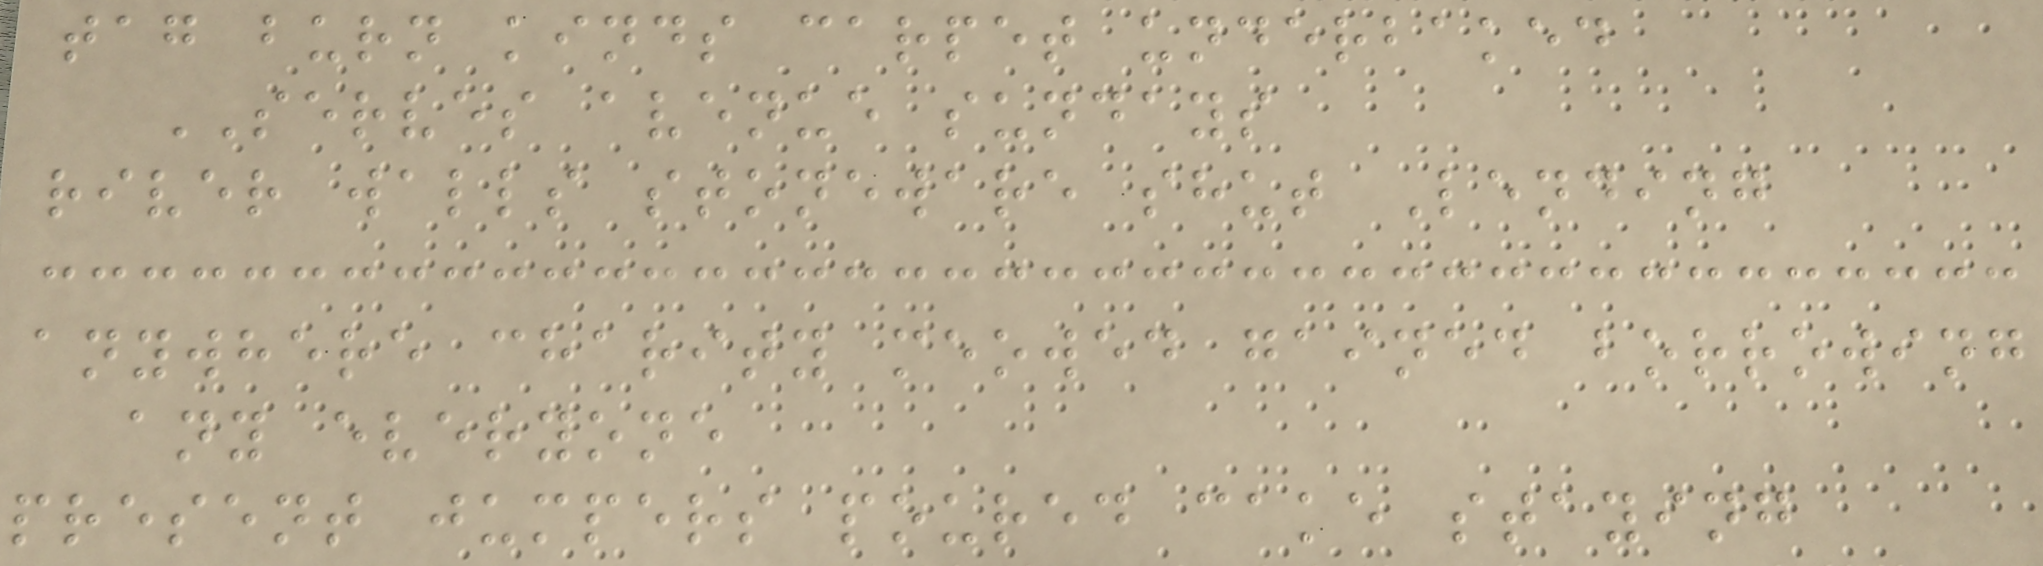tag burn kinds carpet underbaked
SERVES avenue sundays
river walls stoneware shut Lending
anywhere charity meowed gained borrowing
any everyone
present jumpers poured cake staying
